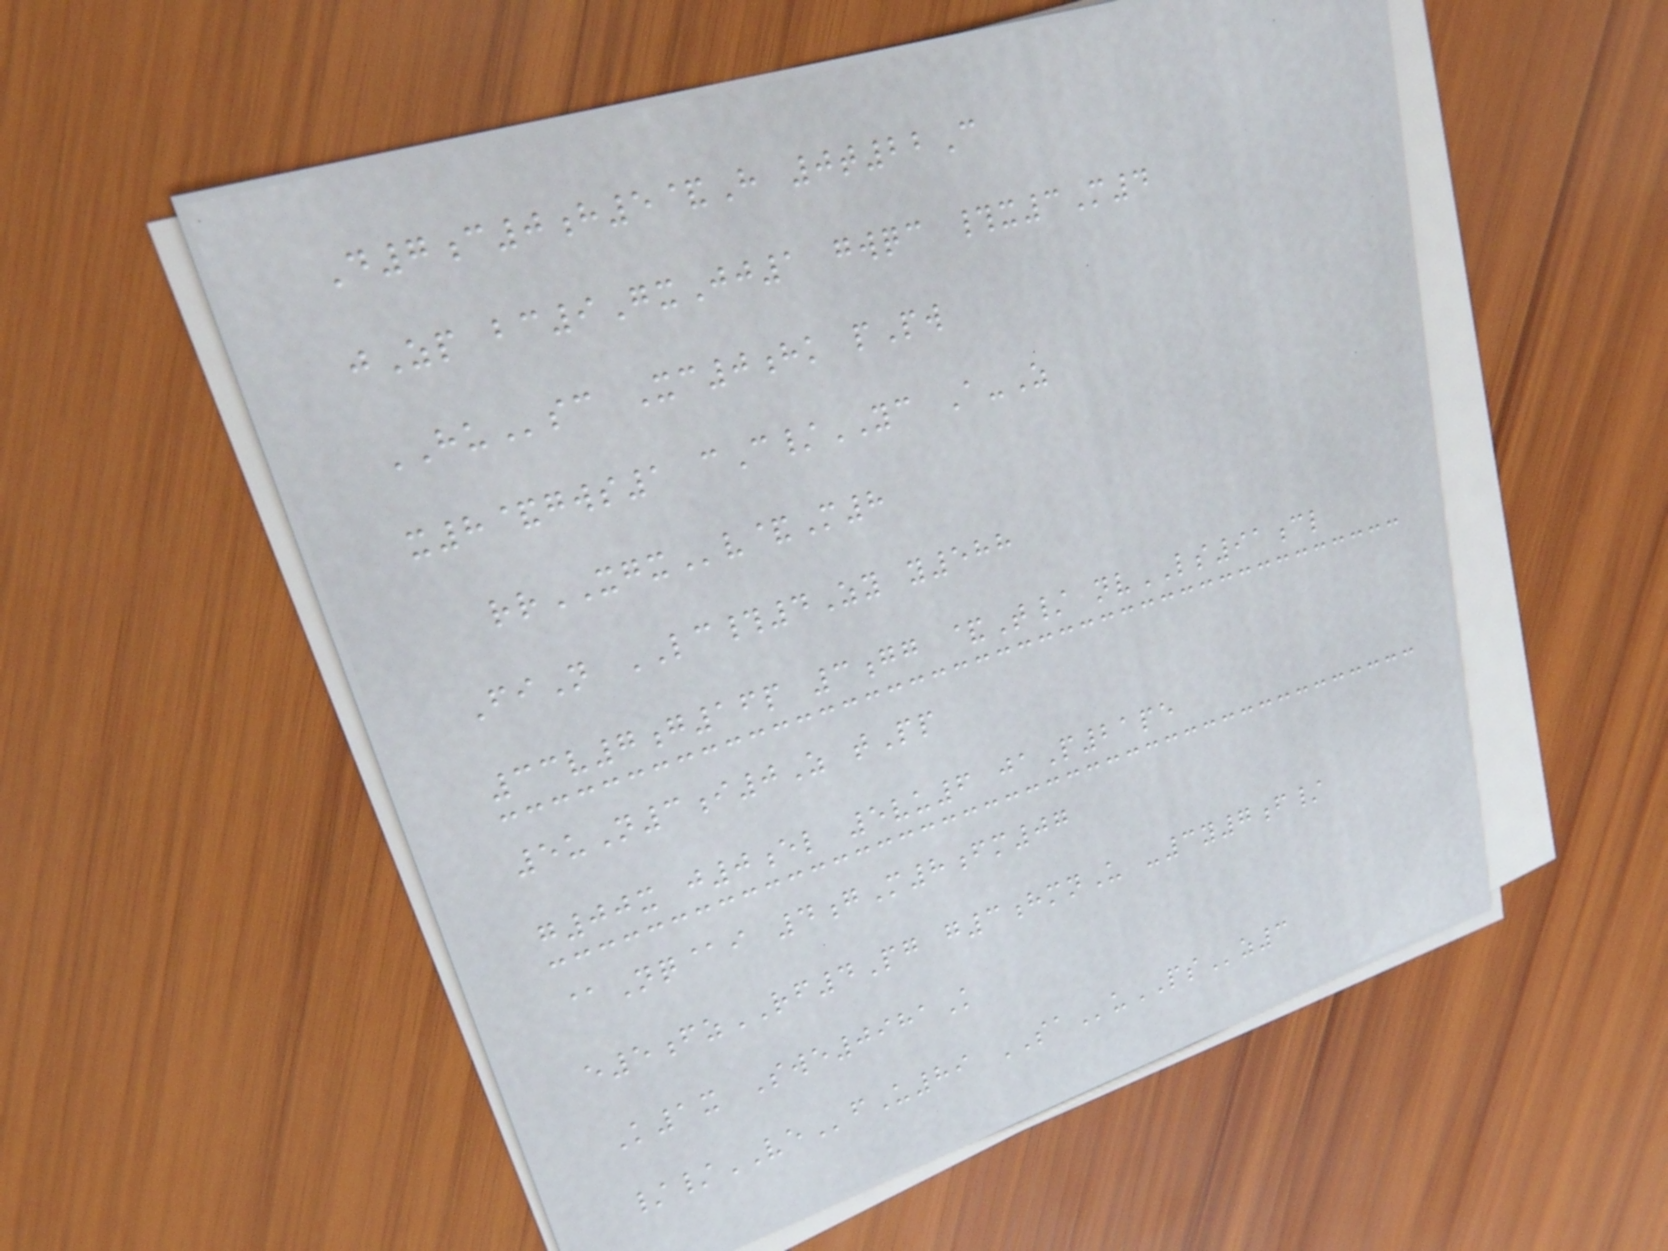D7c0h5&H 0t22C
jZp bc9GxJj1 gwqc #x3M4
HUsc Xc0hk pPw
x8&gws1 cC/YC A-Z
rrXGXv&M8
FiN LC#4Zy y588
33v7g16p 3gg &T/ nvLS91cl
5uN3i0Z tPp
g00x j0el 5vu6 jaP21pe
@Nq@i 4gM8fm07
e5fzRF4Pg g3hmnU -3y7f/
K1x Swe0981K
//VEfU89 SAuPSz3
